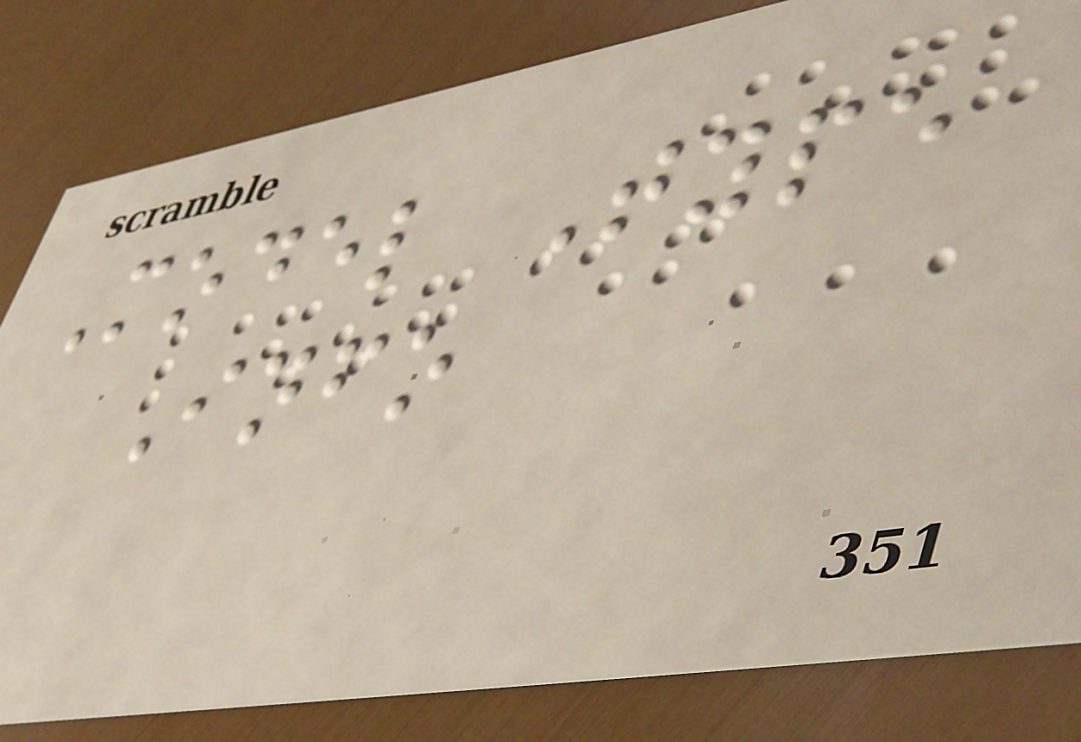Model Type
Info
